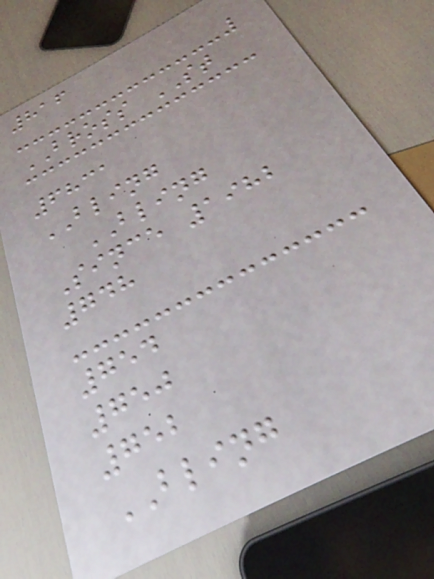816
BROSS ST
6831
BLING
BLING
Since 1982
748
754
750
752
BLING
